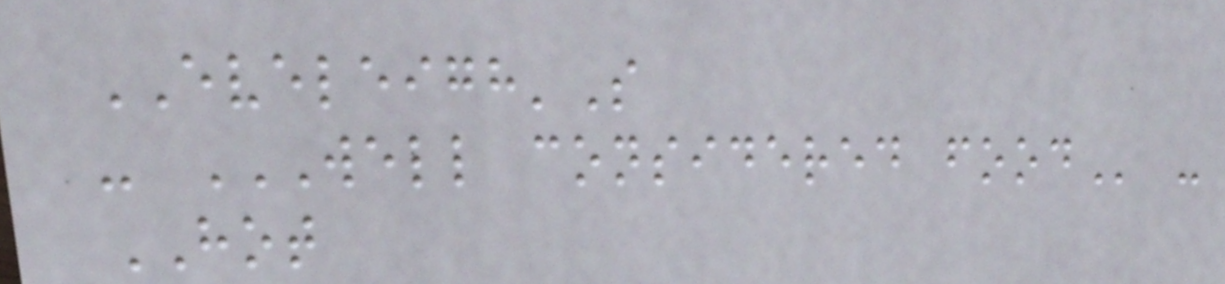EVELEIGH'S
- WELL CONSIDERED FOOD -
HOT
